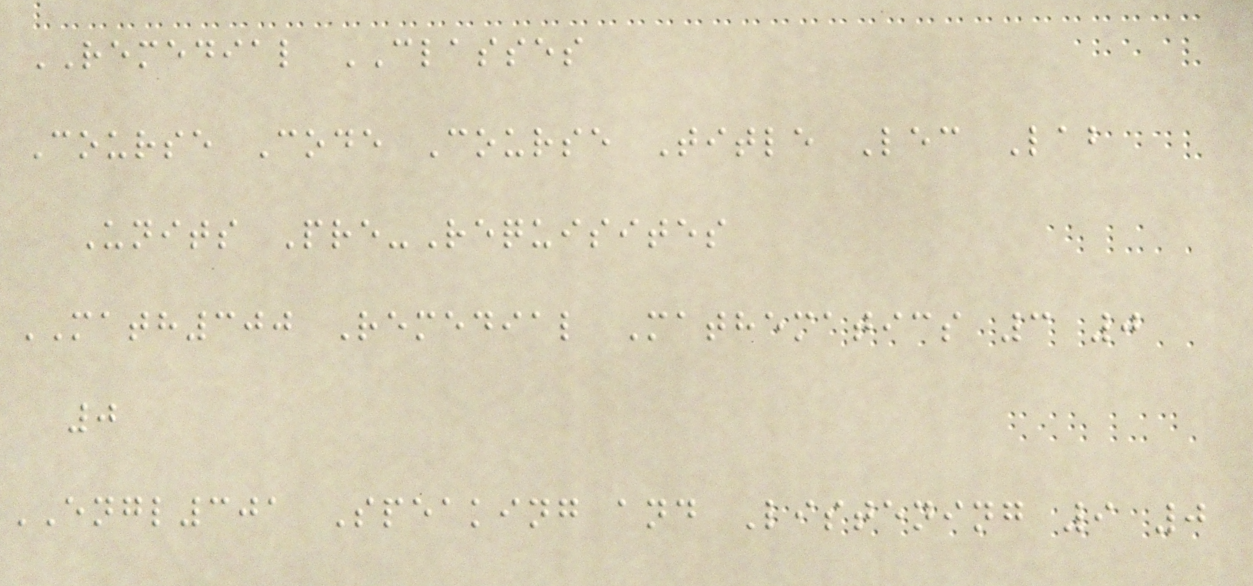REMEDIAL CLASSES
Course Code Course Title Lec Lab
Units Pre-Requisites
MATH300 Remedial Mathematics 3 0
0
ENGL301 Speaking and Listening 9 0
